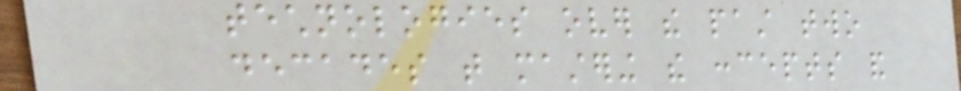technologies over the past two
decades that mastering the concepts and
